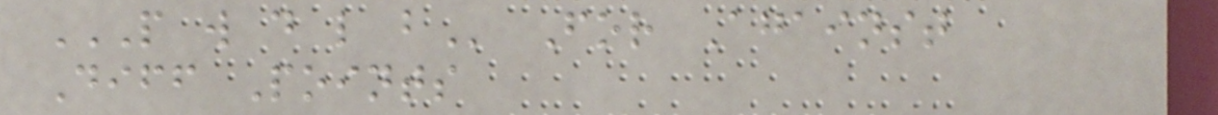P W D L B For Against
Diff Points
